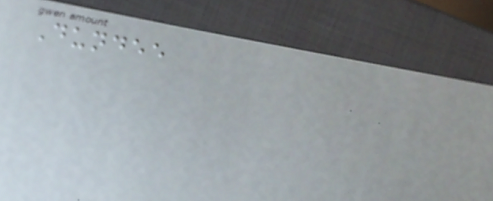Dundee
